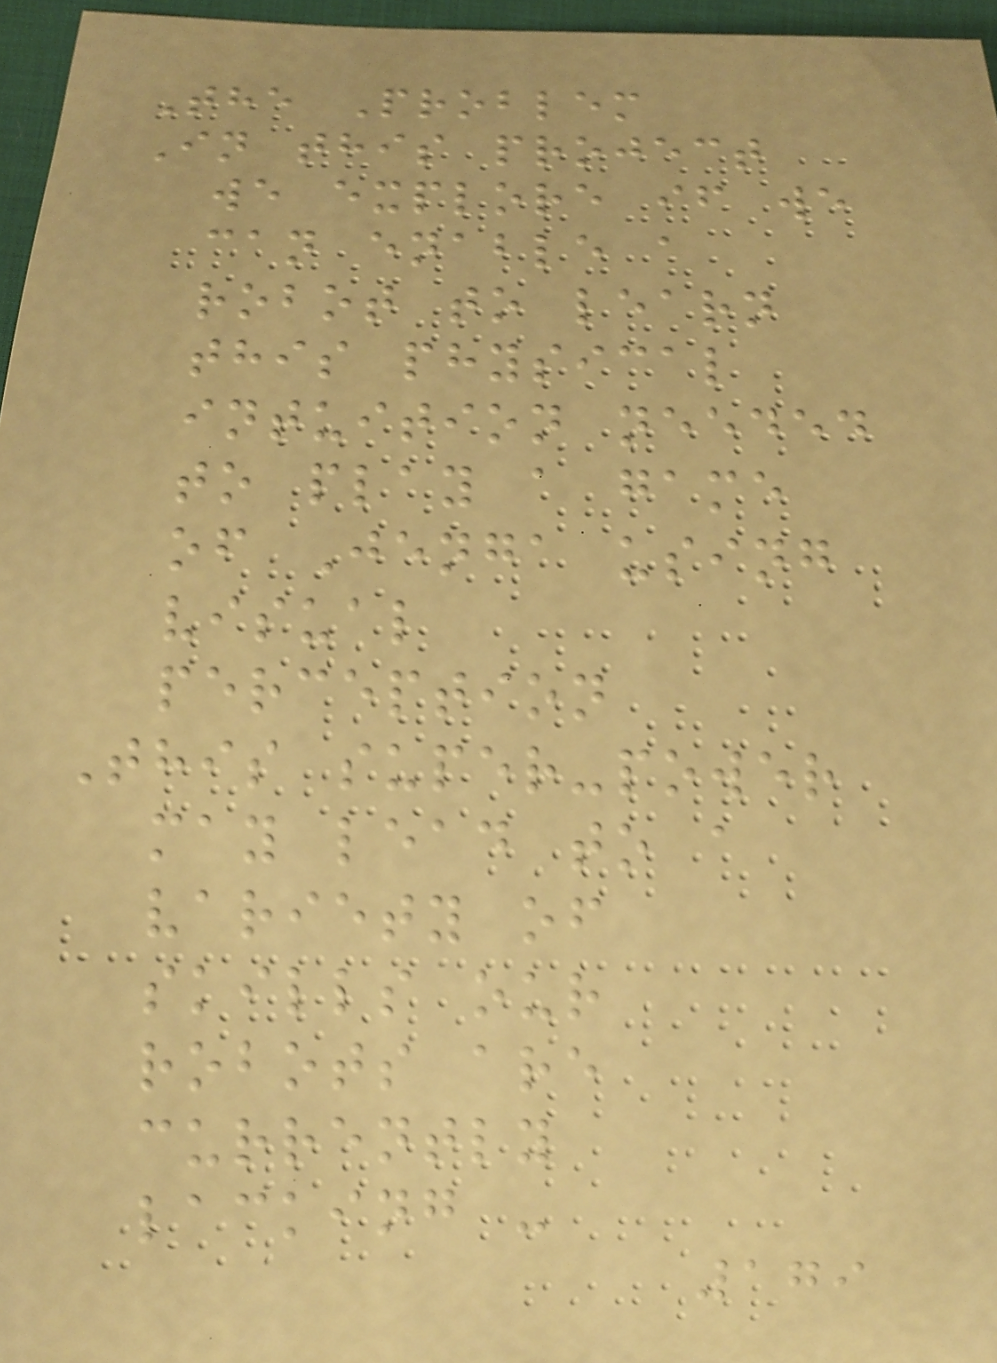The Problem
In this project
we explore if we
can enable a
robot to learn
this physical
intuition needed
to play a game
of Jenga using
visual
perception
This super-power
may lead to a
variety of
skills our
robots are
currently
lacking -
179
